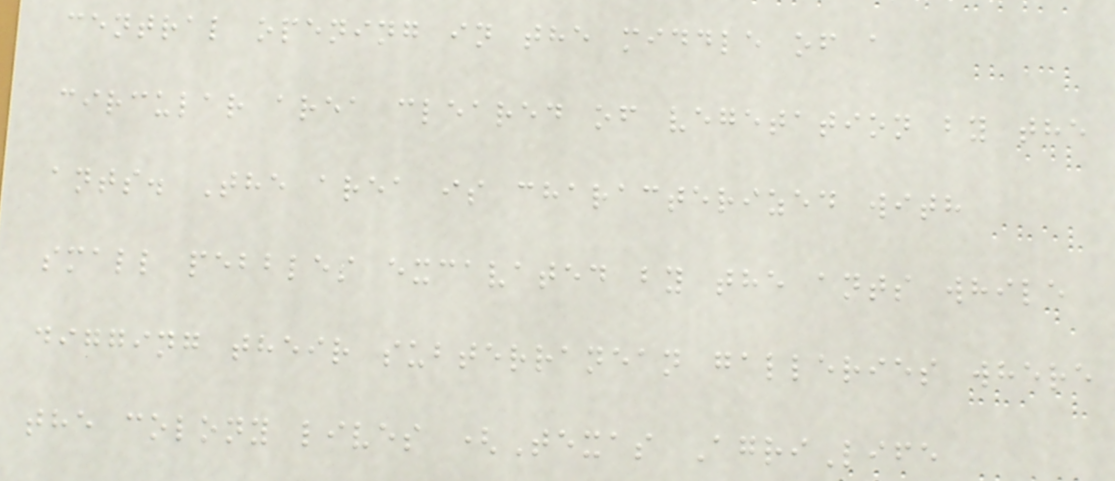central opening in the middle of a
circular area cleared of vegetation by the
ants. The area is characterized with
small pebbles excavated by the ants while
digging their subterranean galleries where
the colony lives (Texas AgriLife
